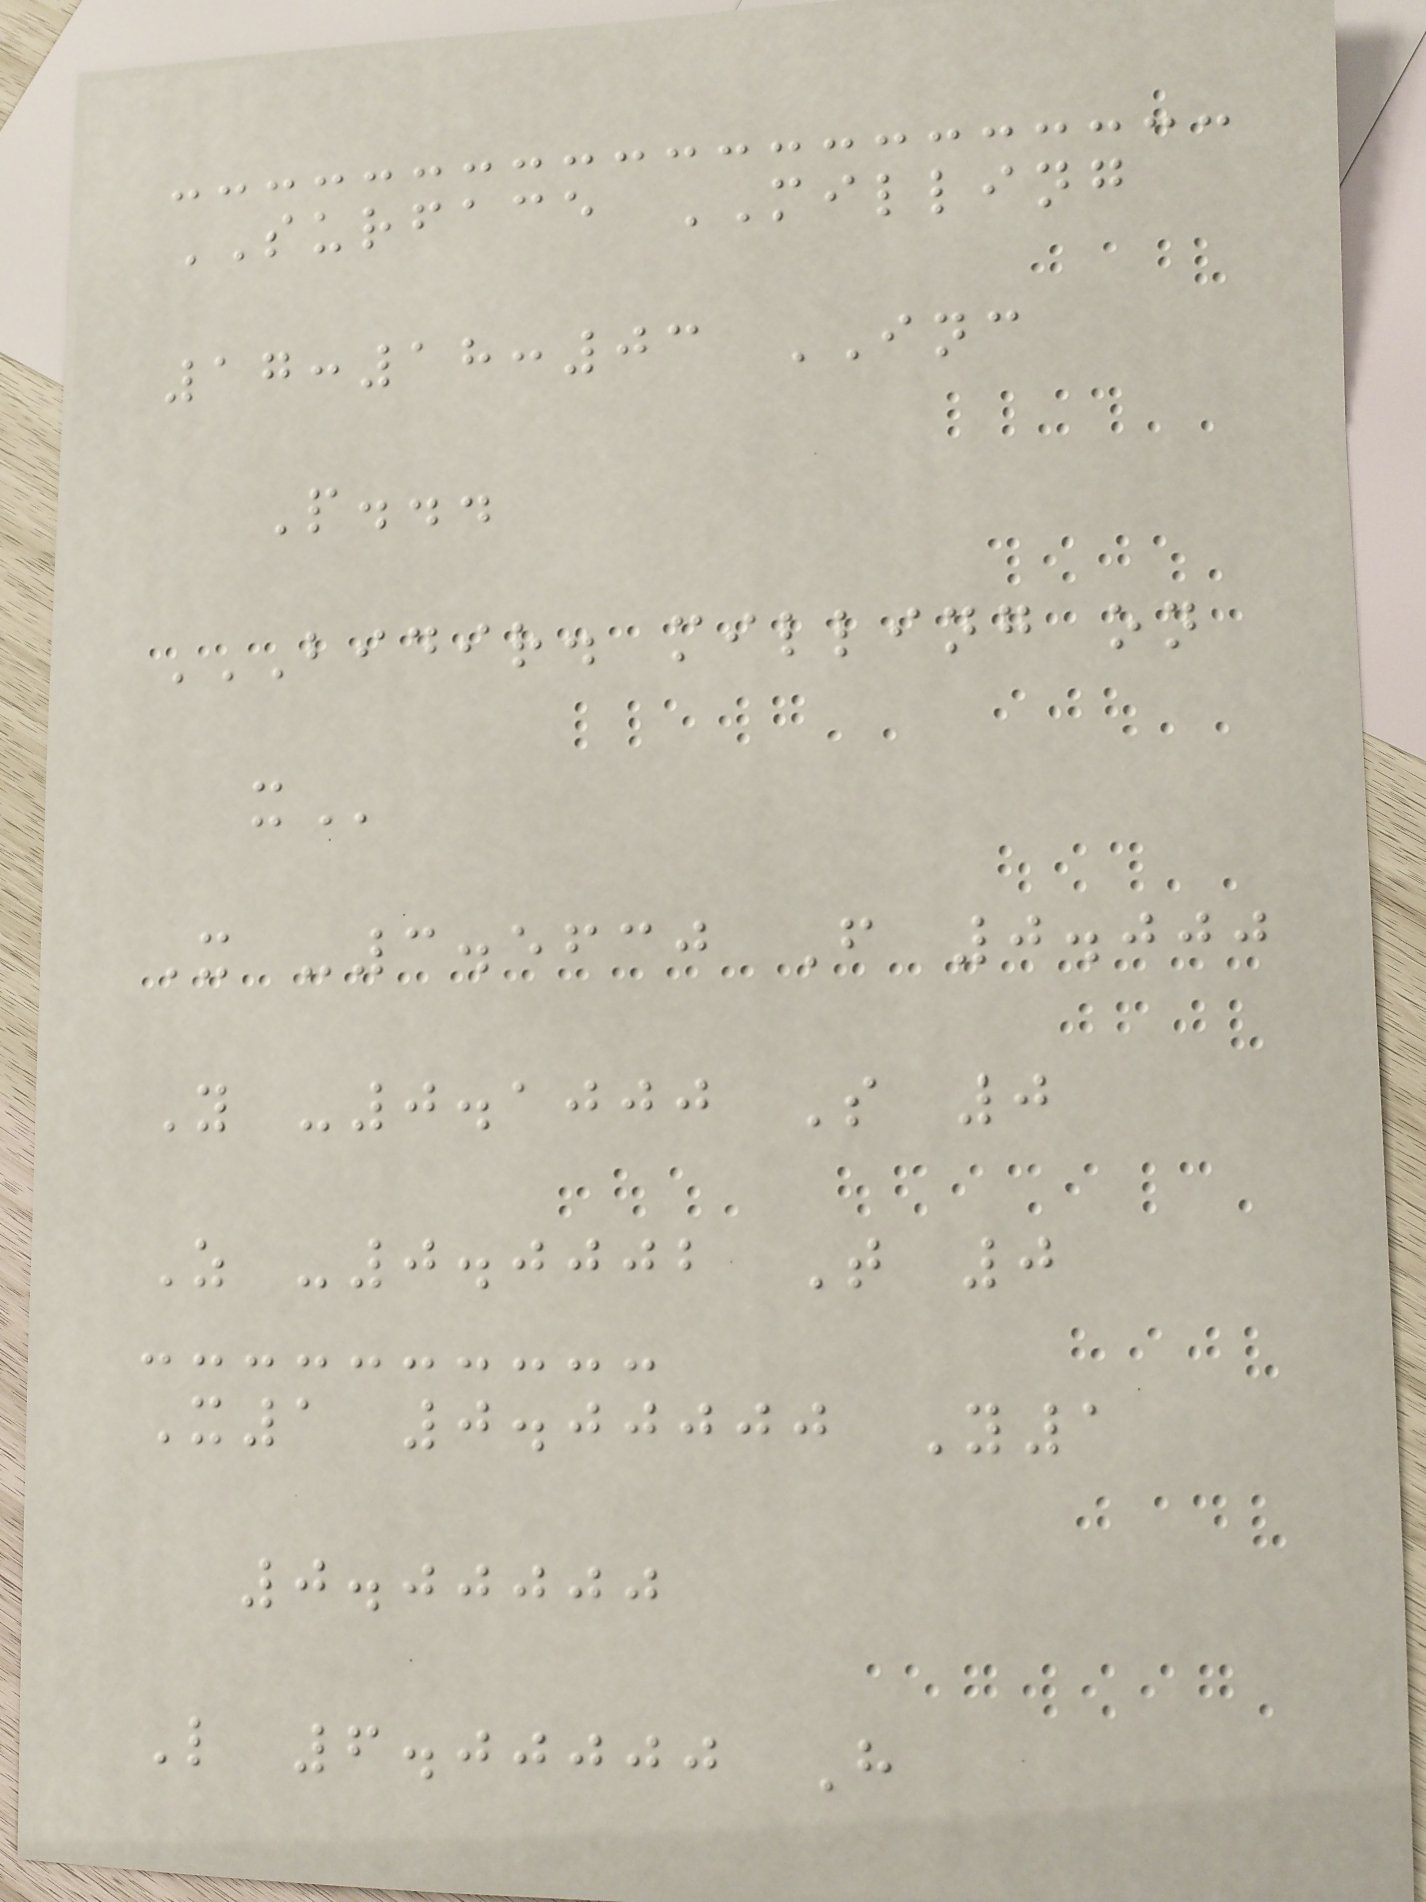SURFACE MILLING
17:18:03 INC
P...
BIDIR. MILLING ON
X
X -3.5630 F 0.000
Y -0.1000 S 0
Z -0.0002 T 0
X1 0.00000 Y1
0.00000
L 6.00000 H
